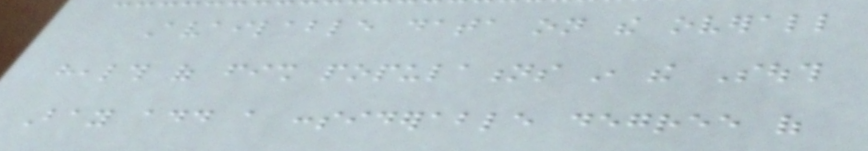Available data on the overall
health of fish populations in the South
Bay add a considerable degree of
